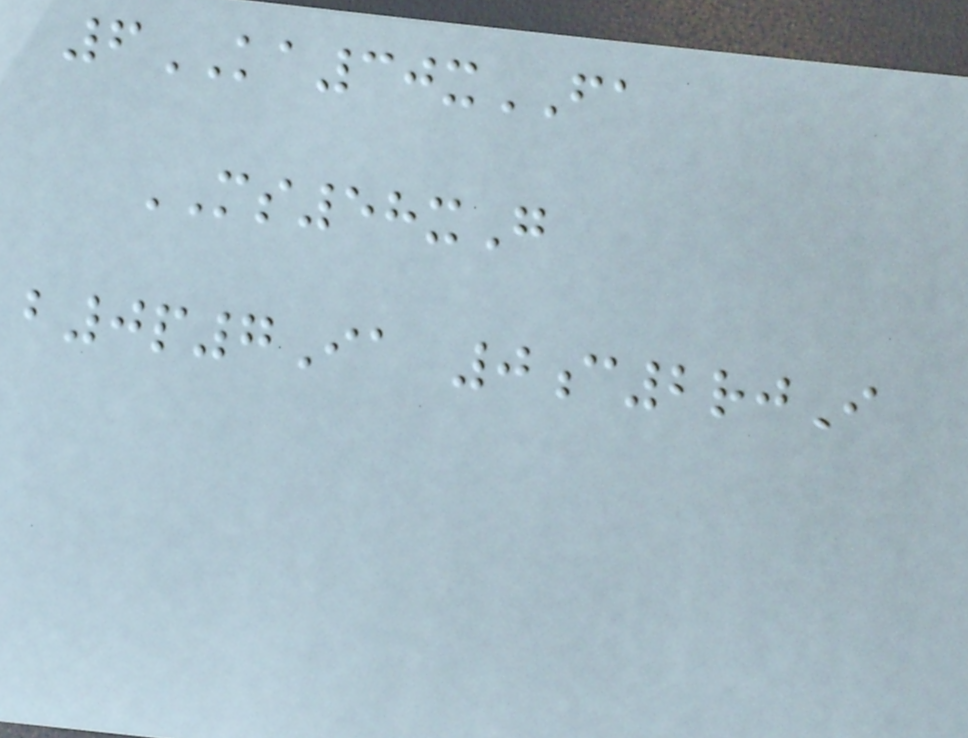6KA30xFA
MS58xG
b0p7Ia 0c2rjI
